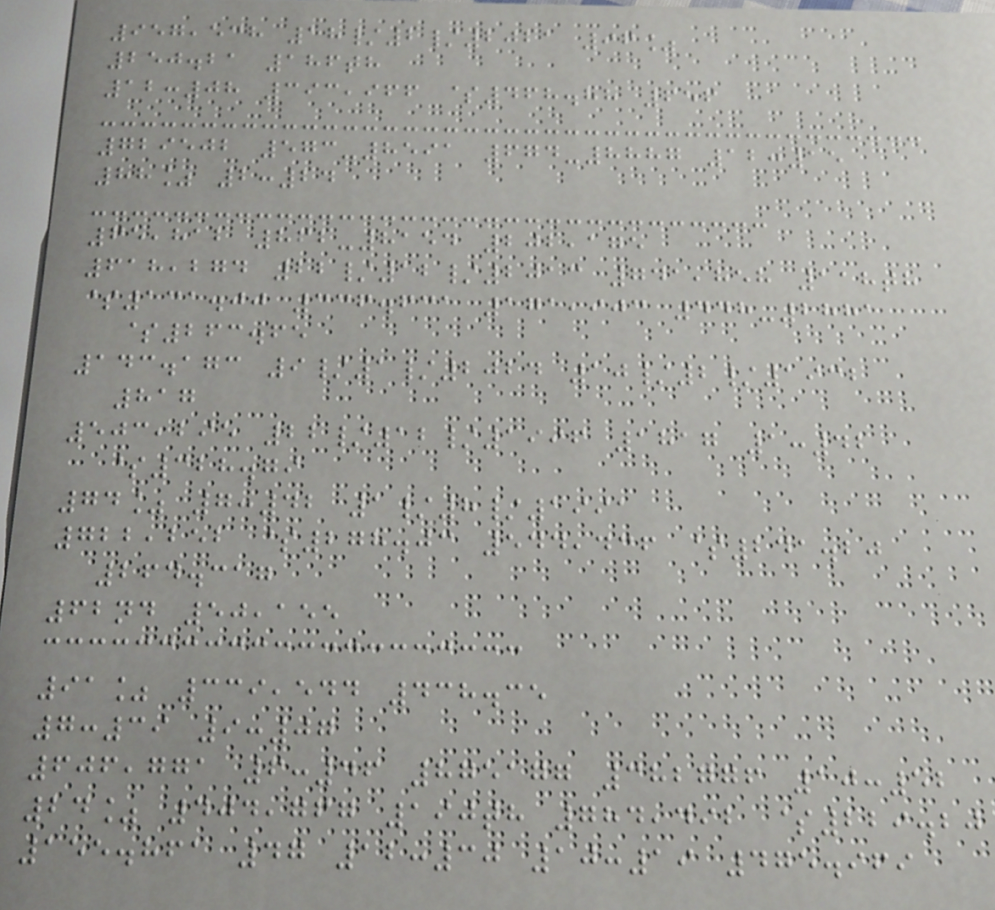957,538 18/2/2021 96%
250.21 186th
12:08 393,966 $468.88 656
729502 573-8591 674-8887 12:15
88% 2:24
65,812 862-8154 202,175
618,274 22/12/2013 741,858 118th
$131.00 336.631 171,903 448-2881
$263.65
143.173 9/1/2024 10/2/1932
817
503,295 22/12/1996 1817 1:42
$328.79
74% 7:42 1/8/1991
722,252 $278.03 544,436 $241.20
264.317
62nd 50,155
91% 339,544 438.35
7:39 9:07
606,771 6:46 875177 382776 10:52
24% 404,767 190th 784,492 $229.20
155.861 47 12:30 10:19 475.969
